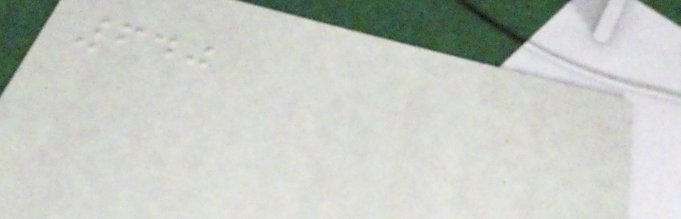640
